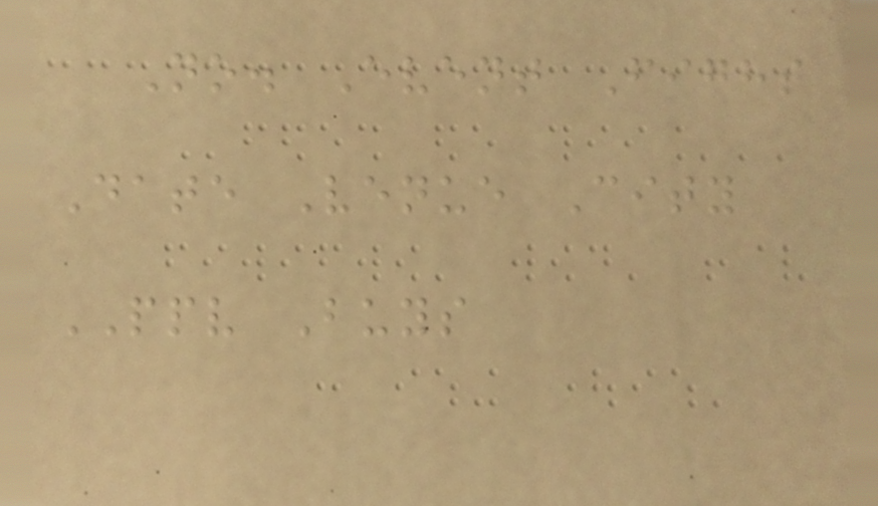No. Event Fight
Date Venue City
PPV Buys
